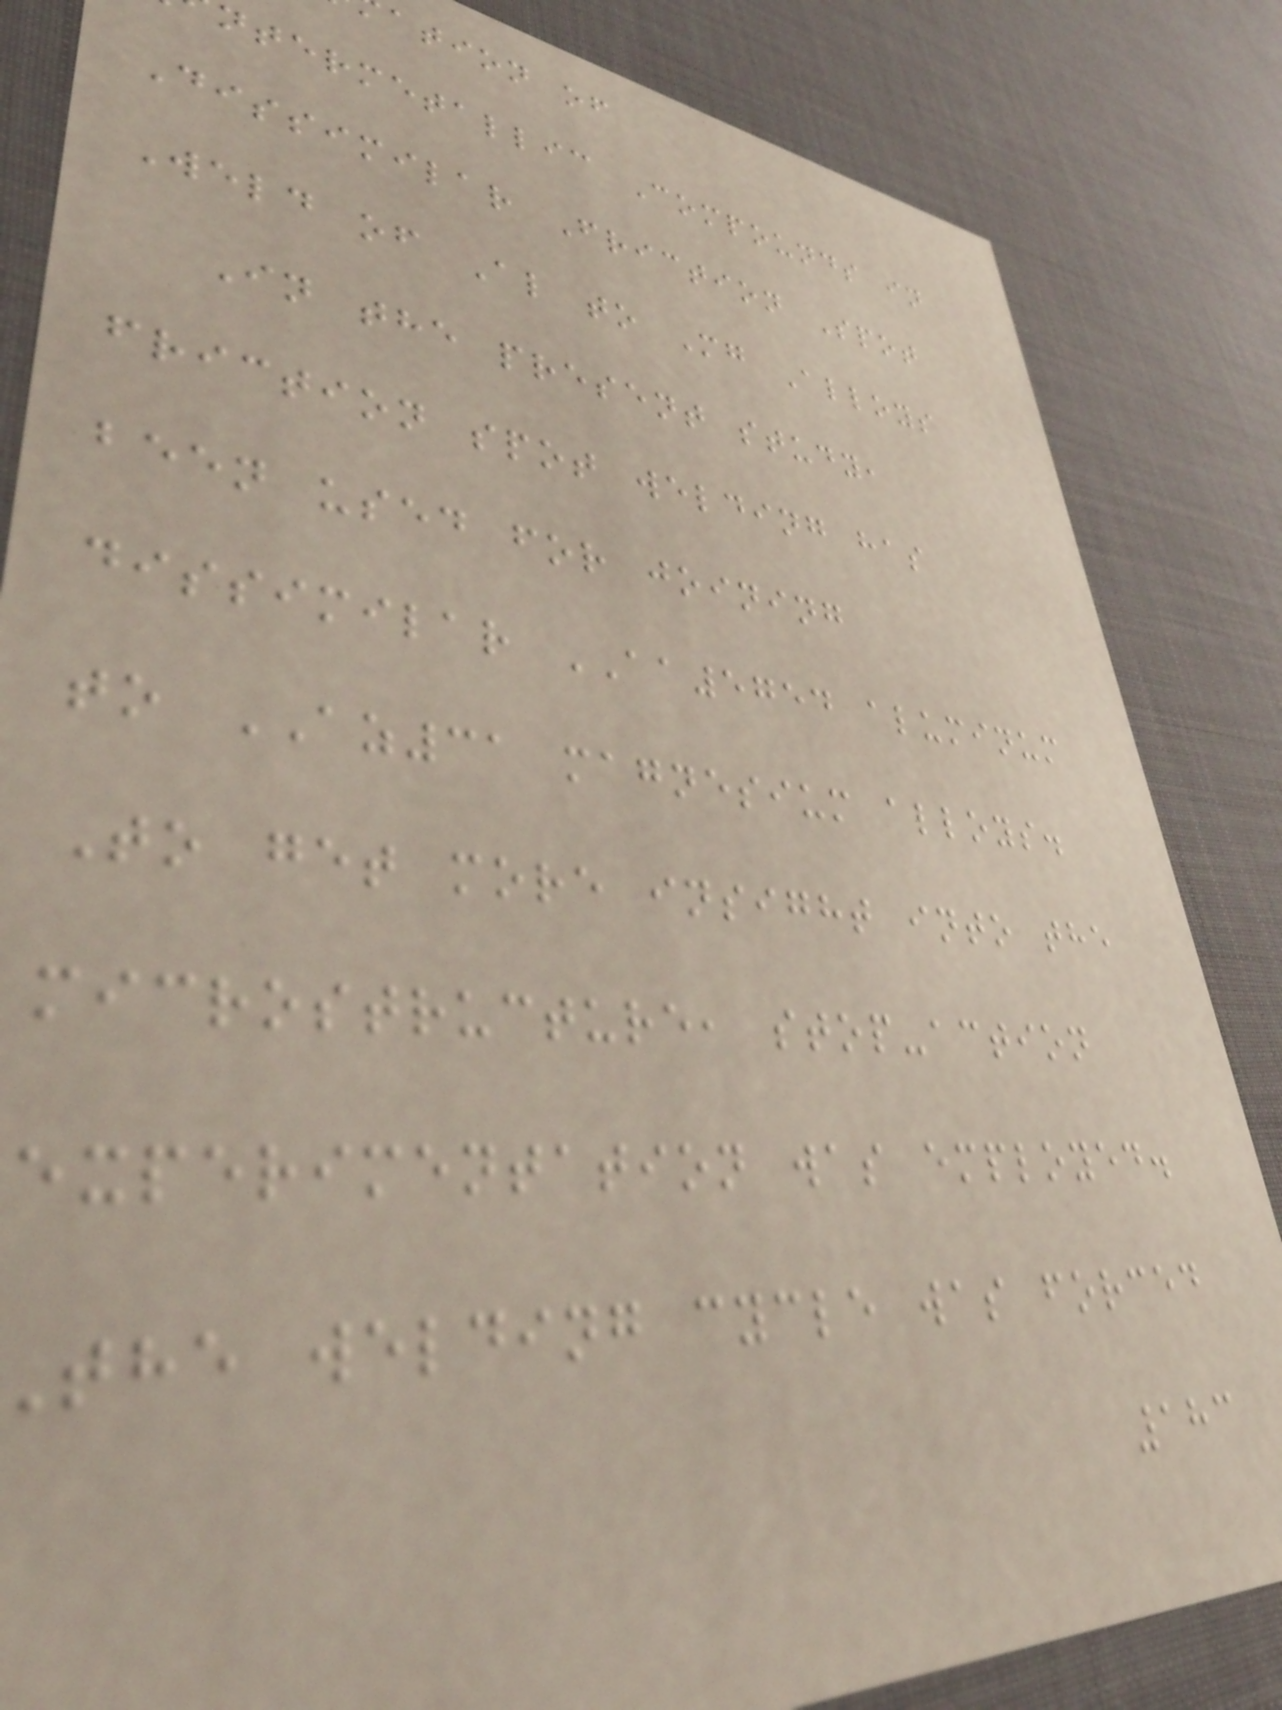ation of
ntermetallic Compounds in
Dissimilar Friction Spot
Weld of Al to Mg Alloys
In the present study,
friction spot welding has
been used for joining
dissimilar AA5754 aluminum
to AZ31 magnesium alloys.
To get more insight into the
microstructure, stop-action
experimentation was employed.
the welding cycle was forced
183
